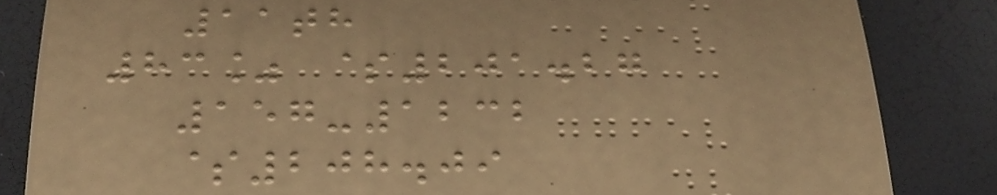11th
83% $201.27
157-1232
$208.09
